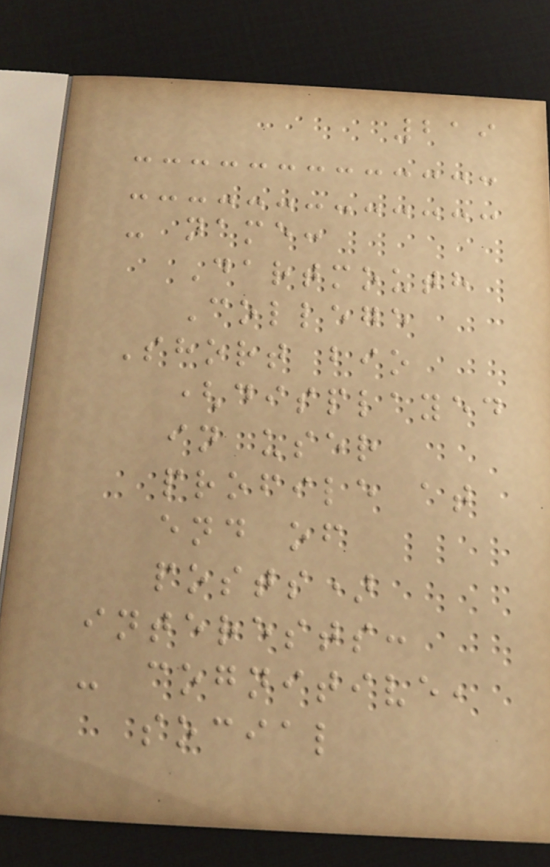219
- name:
Dartmouth
College
Short bio
(displayed
in user
profile at
end of
posts)
interests:
- cognitive,
social
